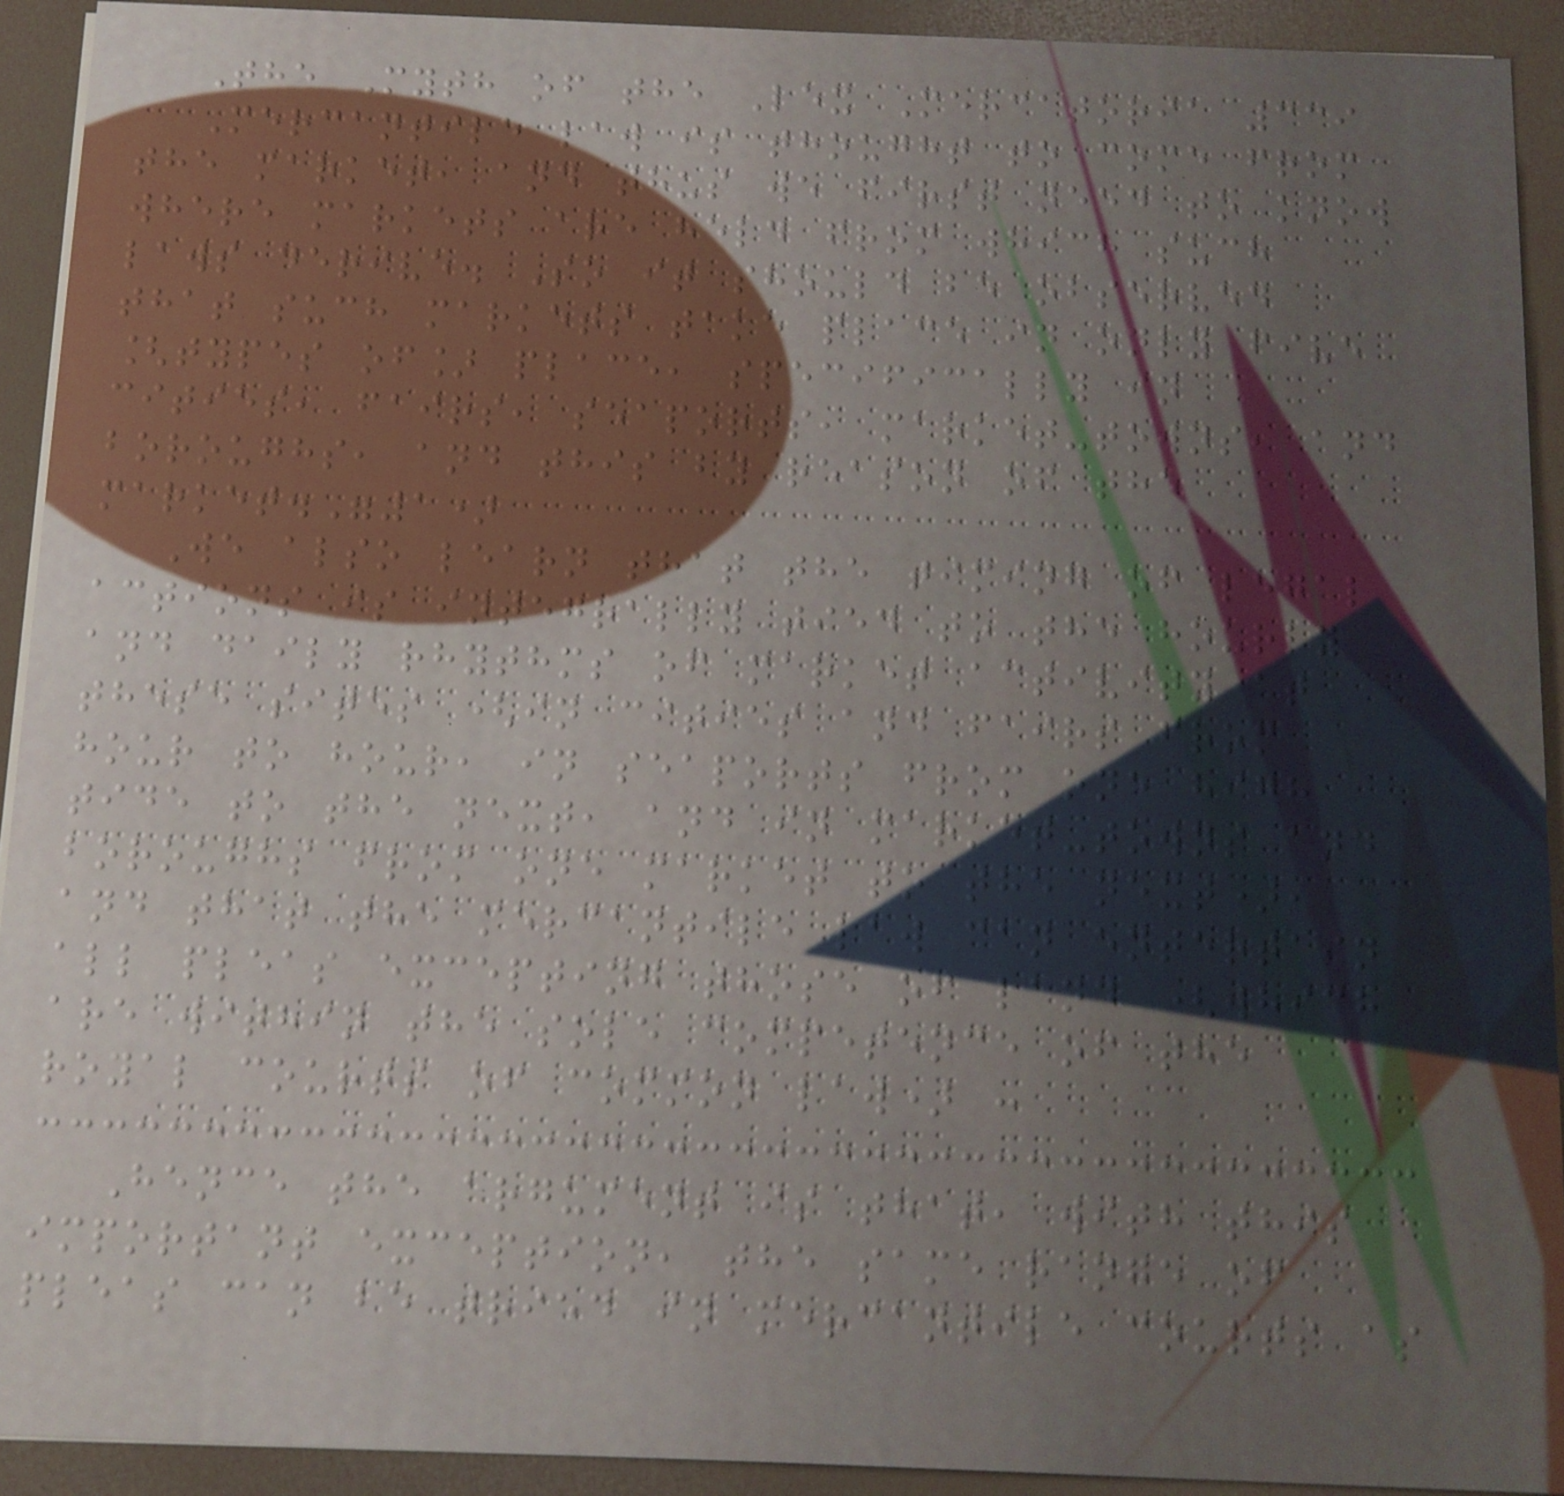The Myth of the Lex Mercatoria 339
Mercantile law is thought to come from
the market, and thus we first need to know
where markets are held from which such
laws derive. So it should be observed
that such markets take place in only five
[types of] place, specifically in
cities, fairs, seaports, market-towns, and
boroughs, and this by reason of the
market."1)
We also learn that the timing of legal
actions is integrally tied to the hourly
and daily rhythms of market activity at
these sites (in cities and fairs from
hour to hour, in seaports from one high
tide to the next, and in market-towns and
boroughs from one market to the next),
and that the mercantile law can entertain
all pleas excepting those of land (which
are within the sole competence of the
royal courts of common law) :
Hence the argument is that, with this
important exception, the same range of
pleas can be tried in mercantile courts as
